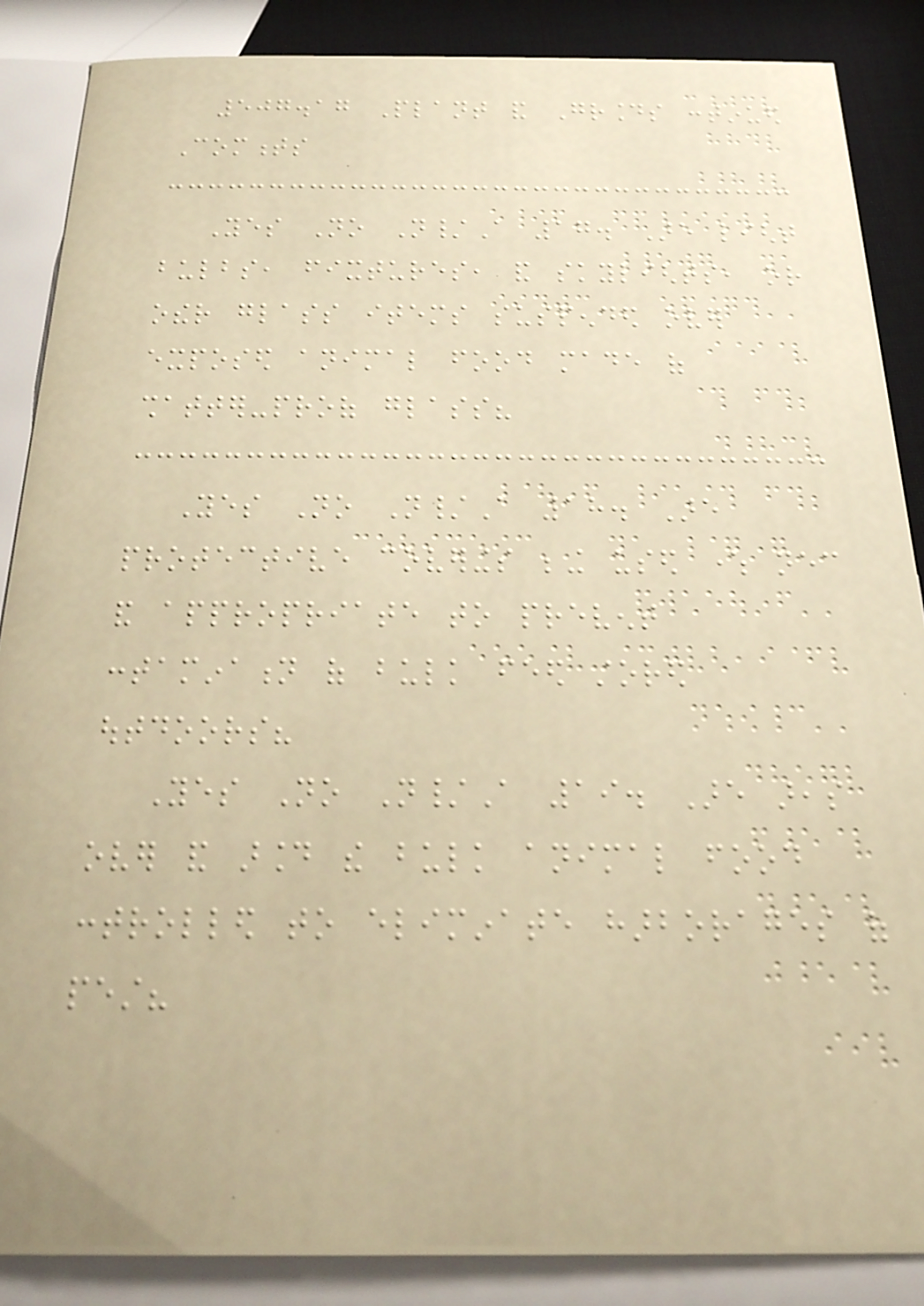507.17 Plant and Grounds continued
Comments
Yes No N/A 17. Are light
bulbs, fixtures, and skylights, or
other glass items suspended over
exposed animal food made of
shatter-proof glass?
Yes No N/A 18. Are
protective coverings being used where necessary
and appropriate to prevent
contamination of bulk feed stored
outdoors?
Yes No N/A 19. Are areas
over and around the bulk animal food
controlled to eliminate harborages of
pest?
